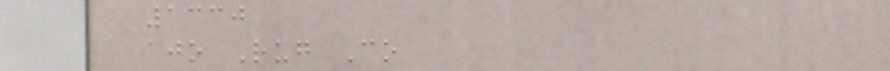1330
ajo Rug Co
